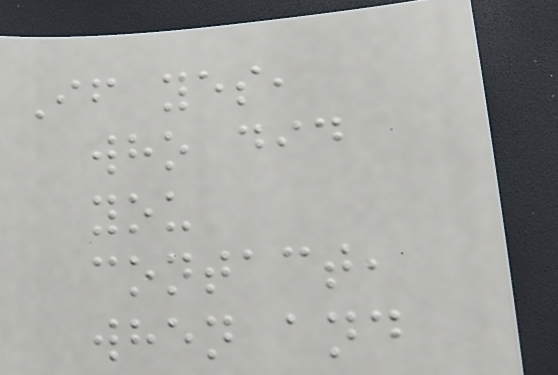If yes,
who did
you
contact,
when and
